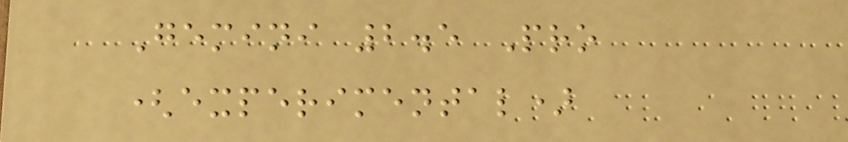Gemini 2.5 Pro
(experimental)
